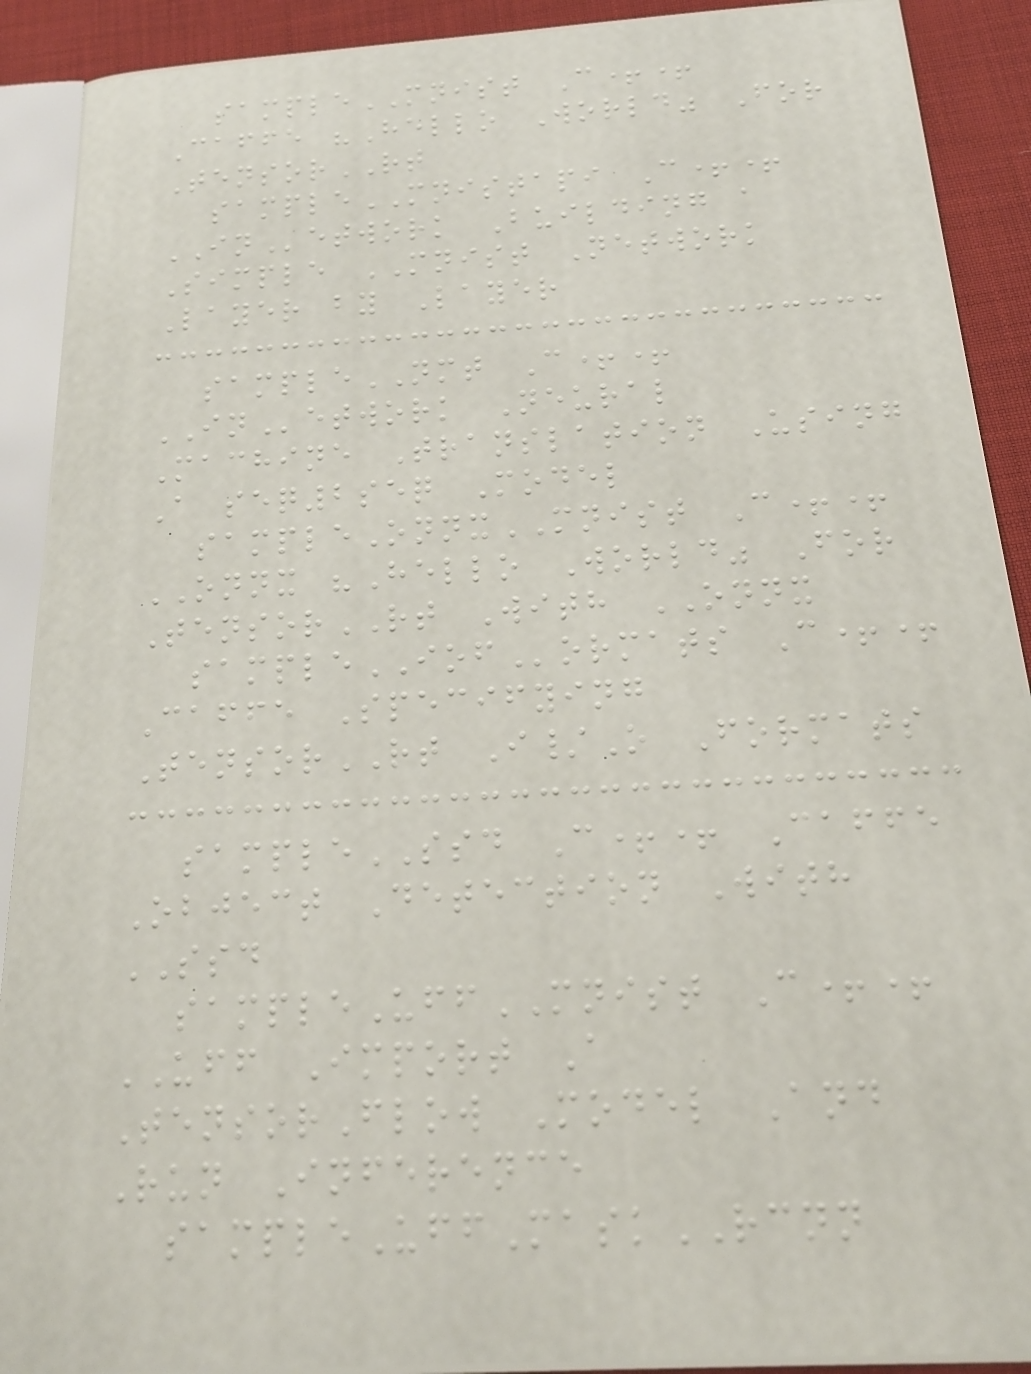sampleMNIST C++
Caffe "Hello World" For
TensorRT
sampleMNISTAPI C++
INetwork Building a
Simple MNIST Network
Layer by Layer
sampleNMT C++
INetwork Neural
Machine Translation Using
A seq2seq Model
sampleOnnxMNIST C++
ONNX "Hello World" For
TensorRT With ONNX
sampleIOFormats C++
Caffe Specifying
TensorRT I/O Formats
sampleSSD C++ Caffe
Object Detection With
SSD
sampleUffMNIST C++
UFF Import A
TensorFlow Model And
Run Inference
sampleUffMaskRCNN
